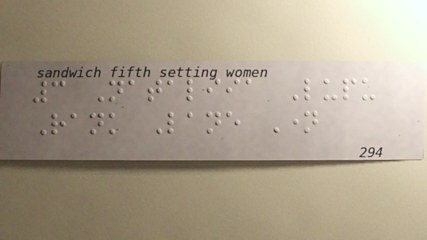3 Nataliia Lupu
Rank Lane Name
